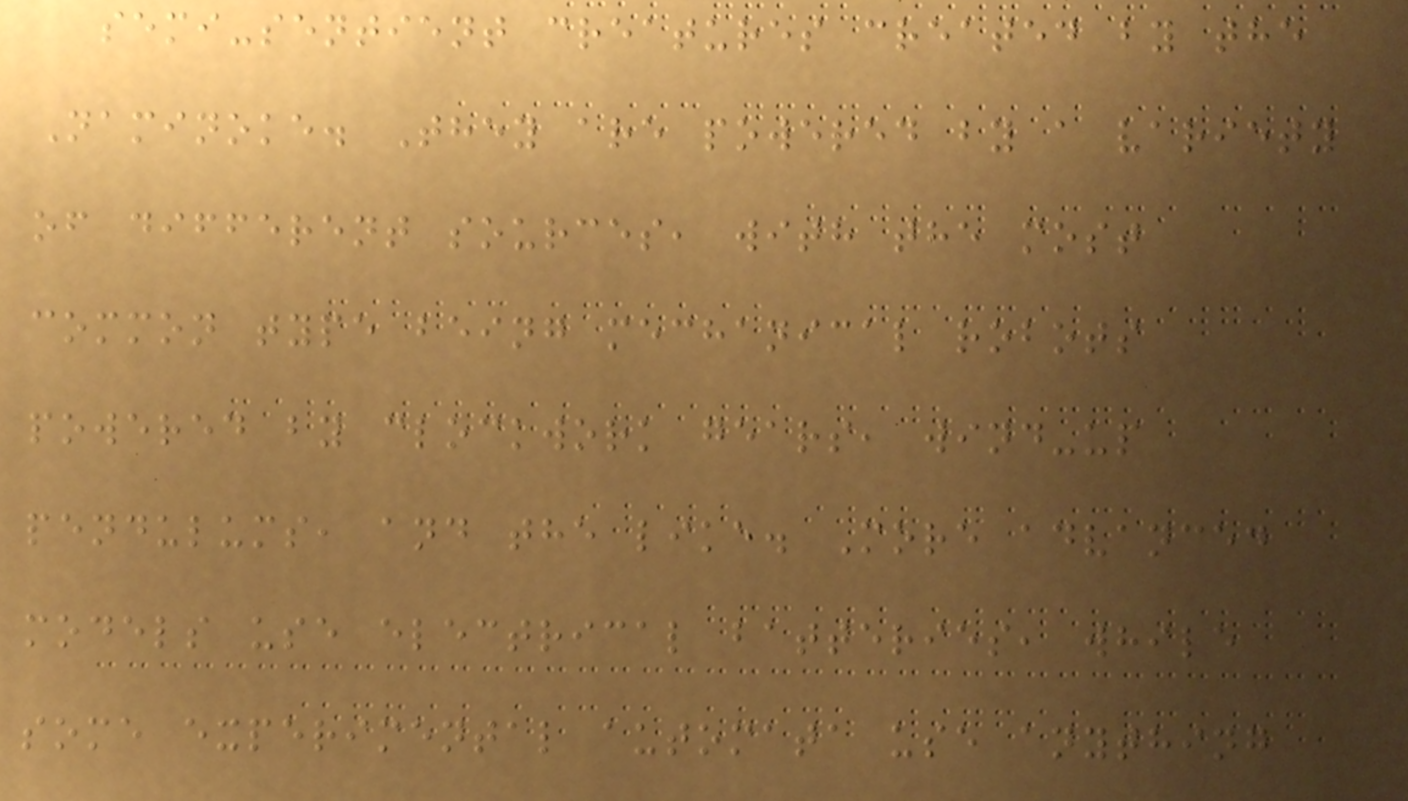semi-sentient creatures created by the
Naminoke. They are powered by a variety
of different sources, with the most
common type being mechanical robots
powered by clockwork gears, wind-up
pendulums, and the like. More advanced
models use electrical batteries, while
some experimental automata use anything
